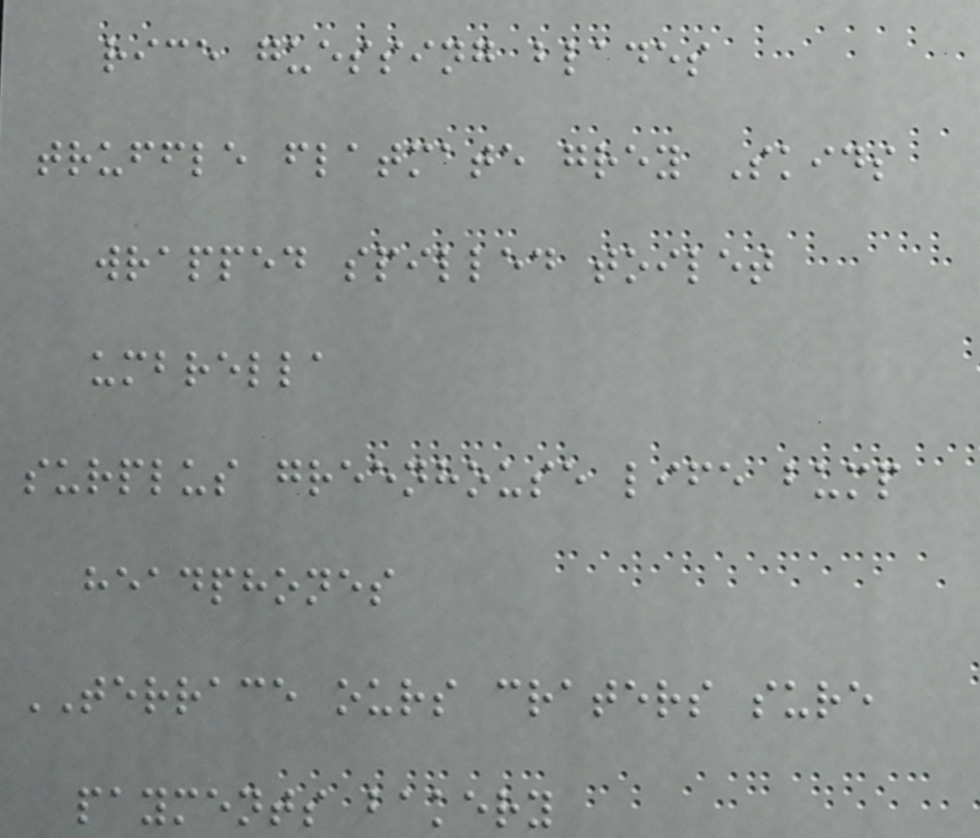rice guessing blades
truffle flatmate grey Skids
wrapped spilled toilet
umbrella
surplus greenhouse life bump
headphones
TERRACE ours craters sure
payments bakery
